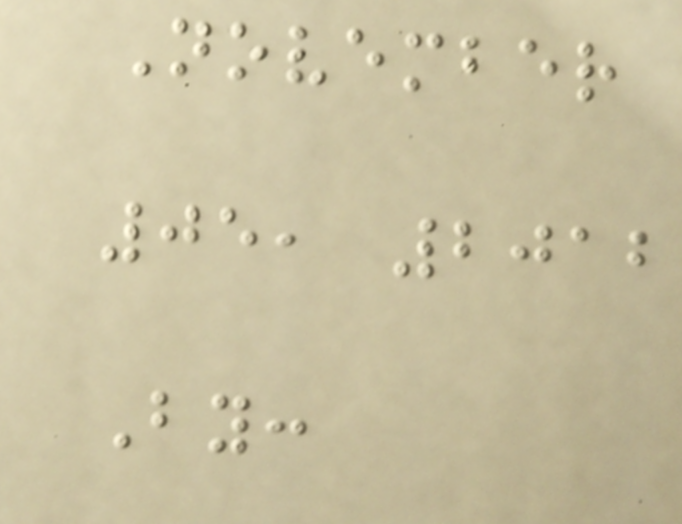November
05, 2012
By:
